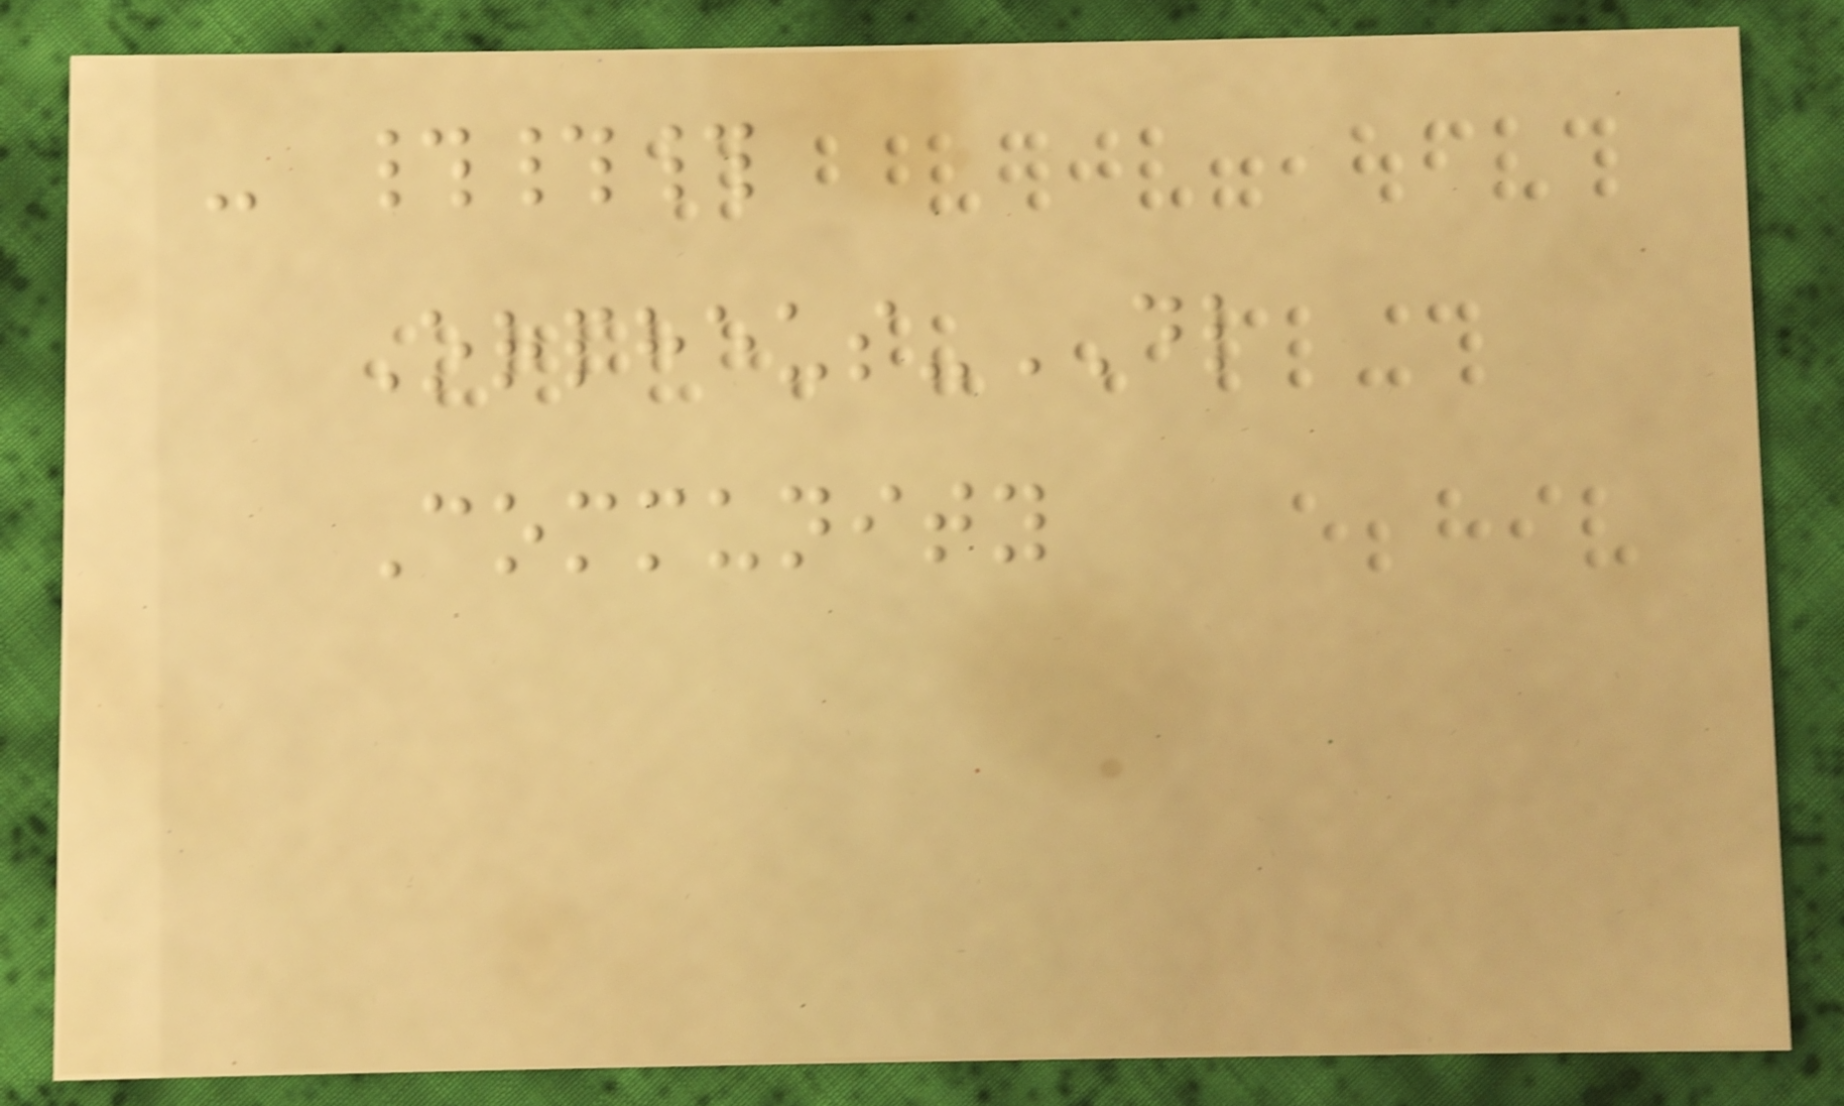- ###
Orpheus-DL
Community
